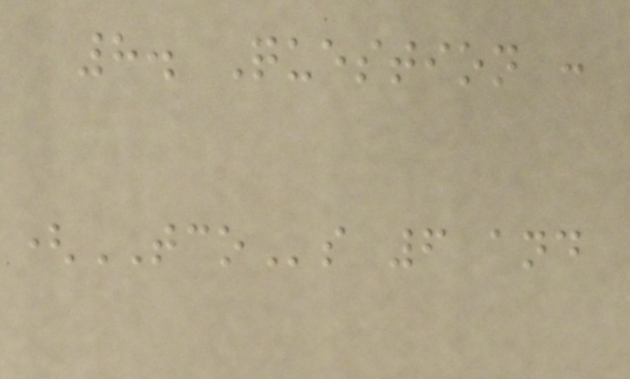8. Question :
(TCOs 6 and
